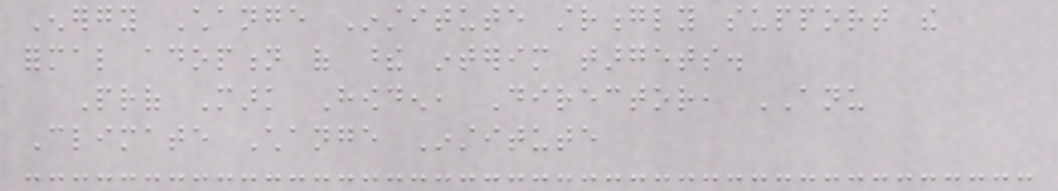Energy Change Institute strongly support the
formal adoption of these interim targets.
Prof Mark Howden, Director, ANU
Climate Change Institute
